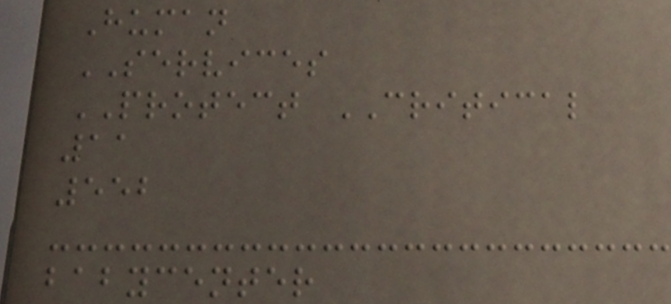Human
SERVICES
PROTECT CRITICAL
11
552
babycenter
